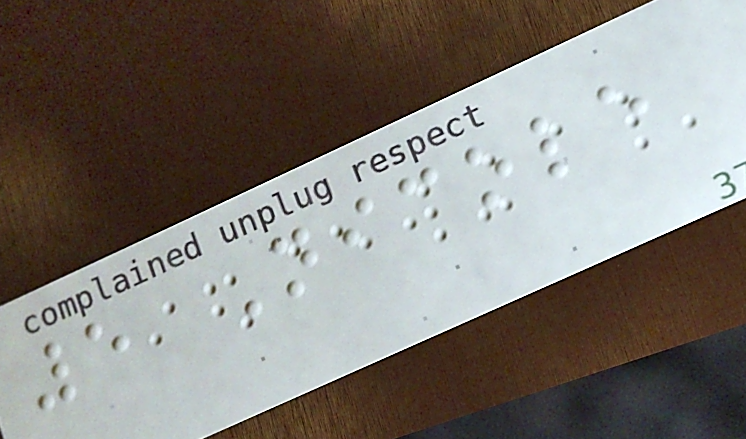5 Nicole
